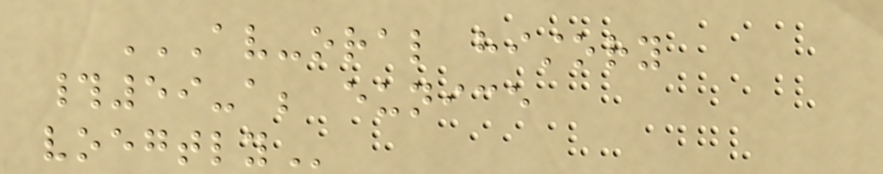AV-ORAL HISTORY
#59-A; EUNICE
VOEGTLY
